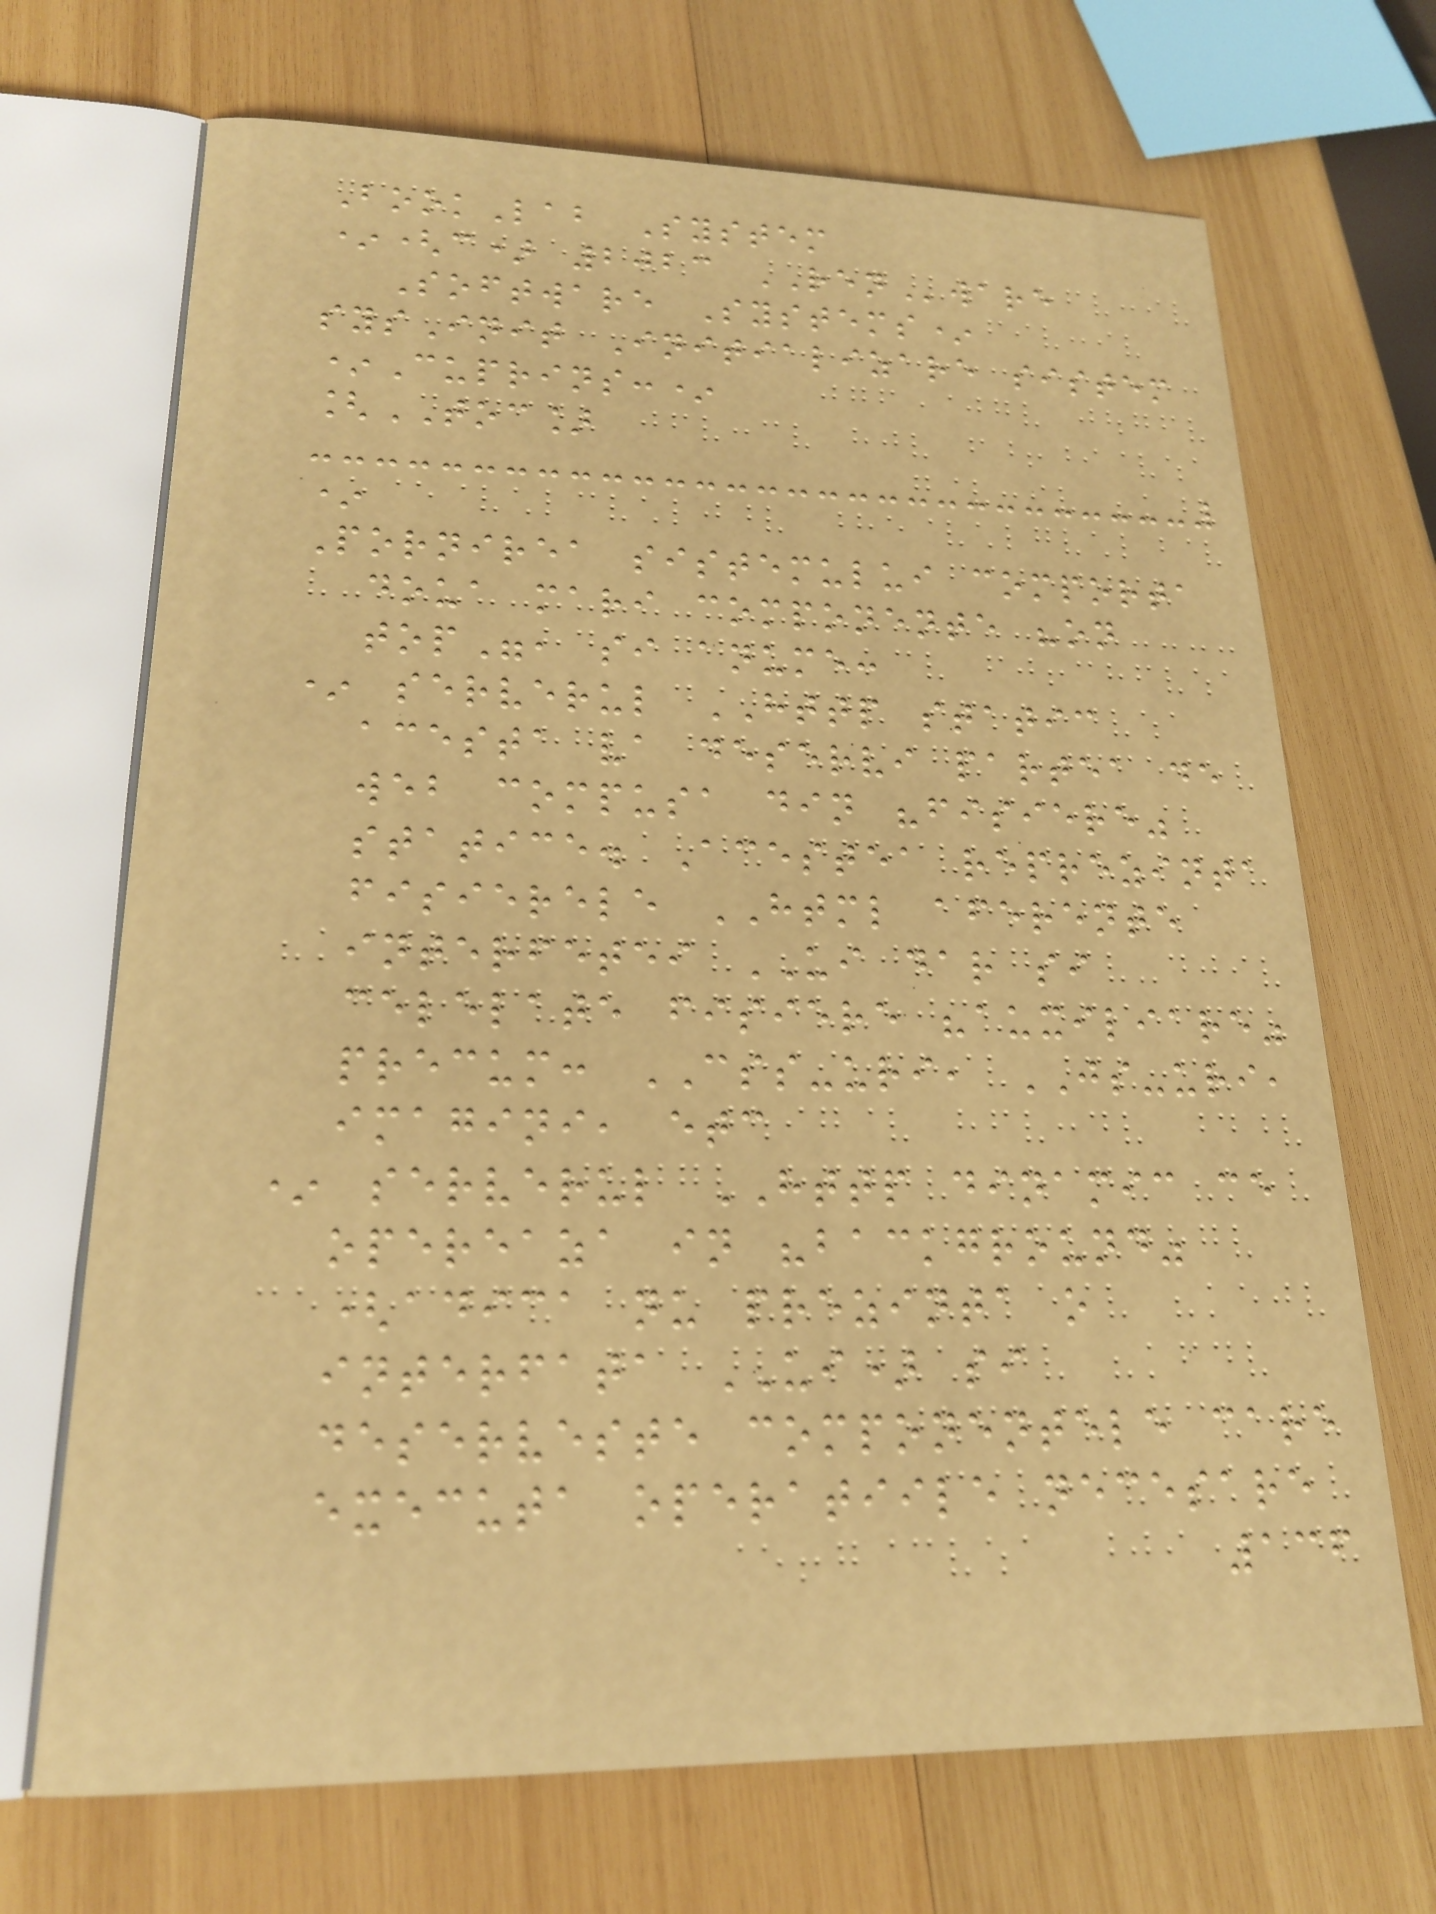BookLab System
*(c) 2023 RENware
Software Systems*
sysInit Initializare sistem
*Cuprins:*
[TOC]
*
Pornirea sistemului comporta
doua mari componente "on
top", si anume:
* serverul HTTP static
acesta va deservi partea de
web compusa din "fisiere"
statice. Acestea reprezinta
fisierele HTML aferente
interfetei UI dar si
celelate fisiere "auxiliare"
precum: CSS-uri, JS-uri,
imagini, etc
* serverul HTTP dinamic ce
opereaza in "background"
(adica nu prezinta o
interfata UI) si
deserveste componentele care
executa operatiile necesare
136
